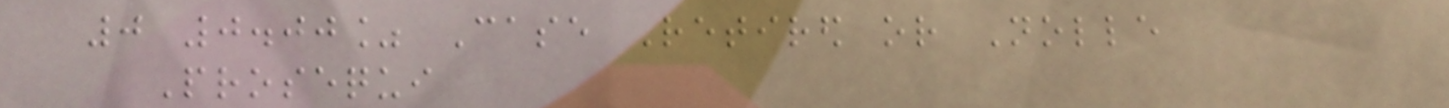0 0.00% Case Retired or Nolle
Prosequi
